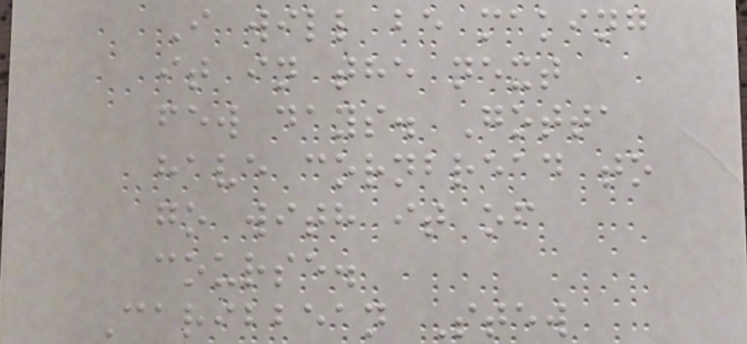I will be making
it in the next
few days. Gotta
have cornbread to
go with it of
course.
Caribbean Stew
